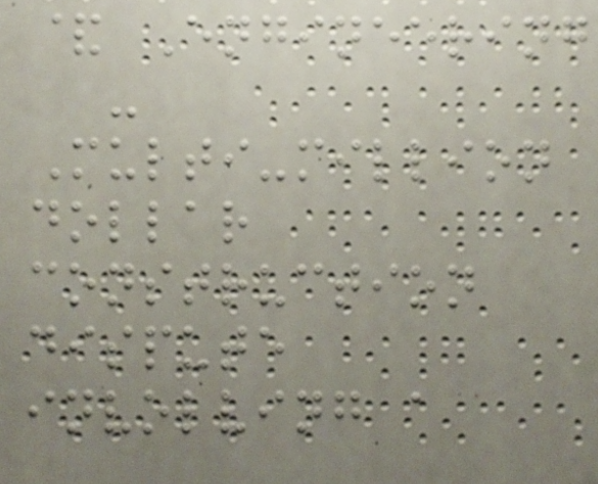& Engineering
-
Multi-million
dollar
construction
dispute
involving a
